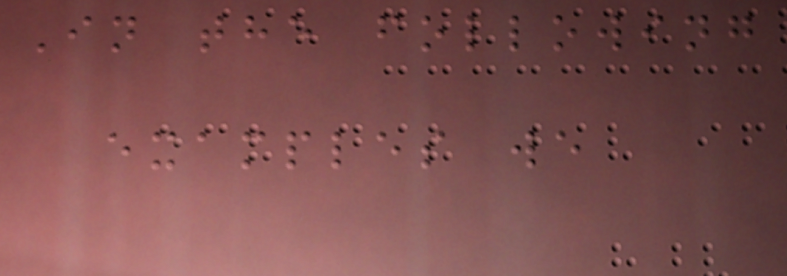In the following
examples we
